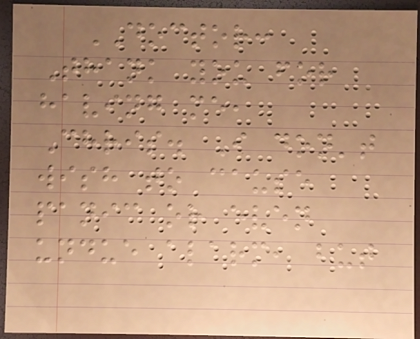DOCTOR:
Thank you for
having me,
Chris. I don't
wish to cause
panic or even
undue alarm, but
